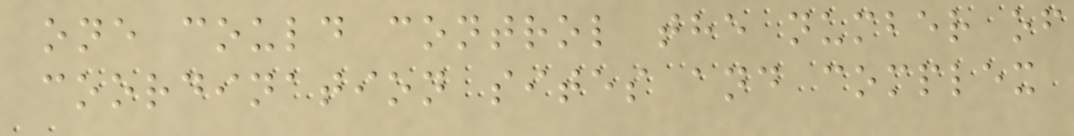one could control the number of
coordination sites and complex
